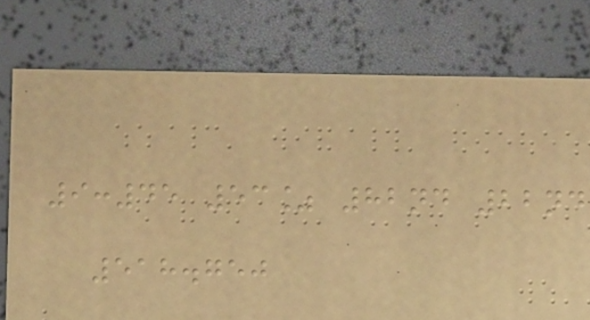9:45 53% 82nd 22nd
518.750
